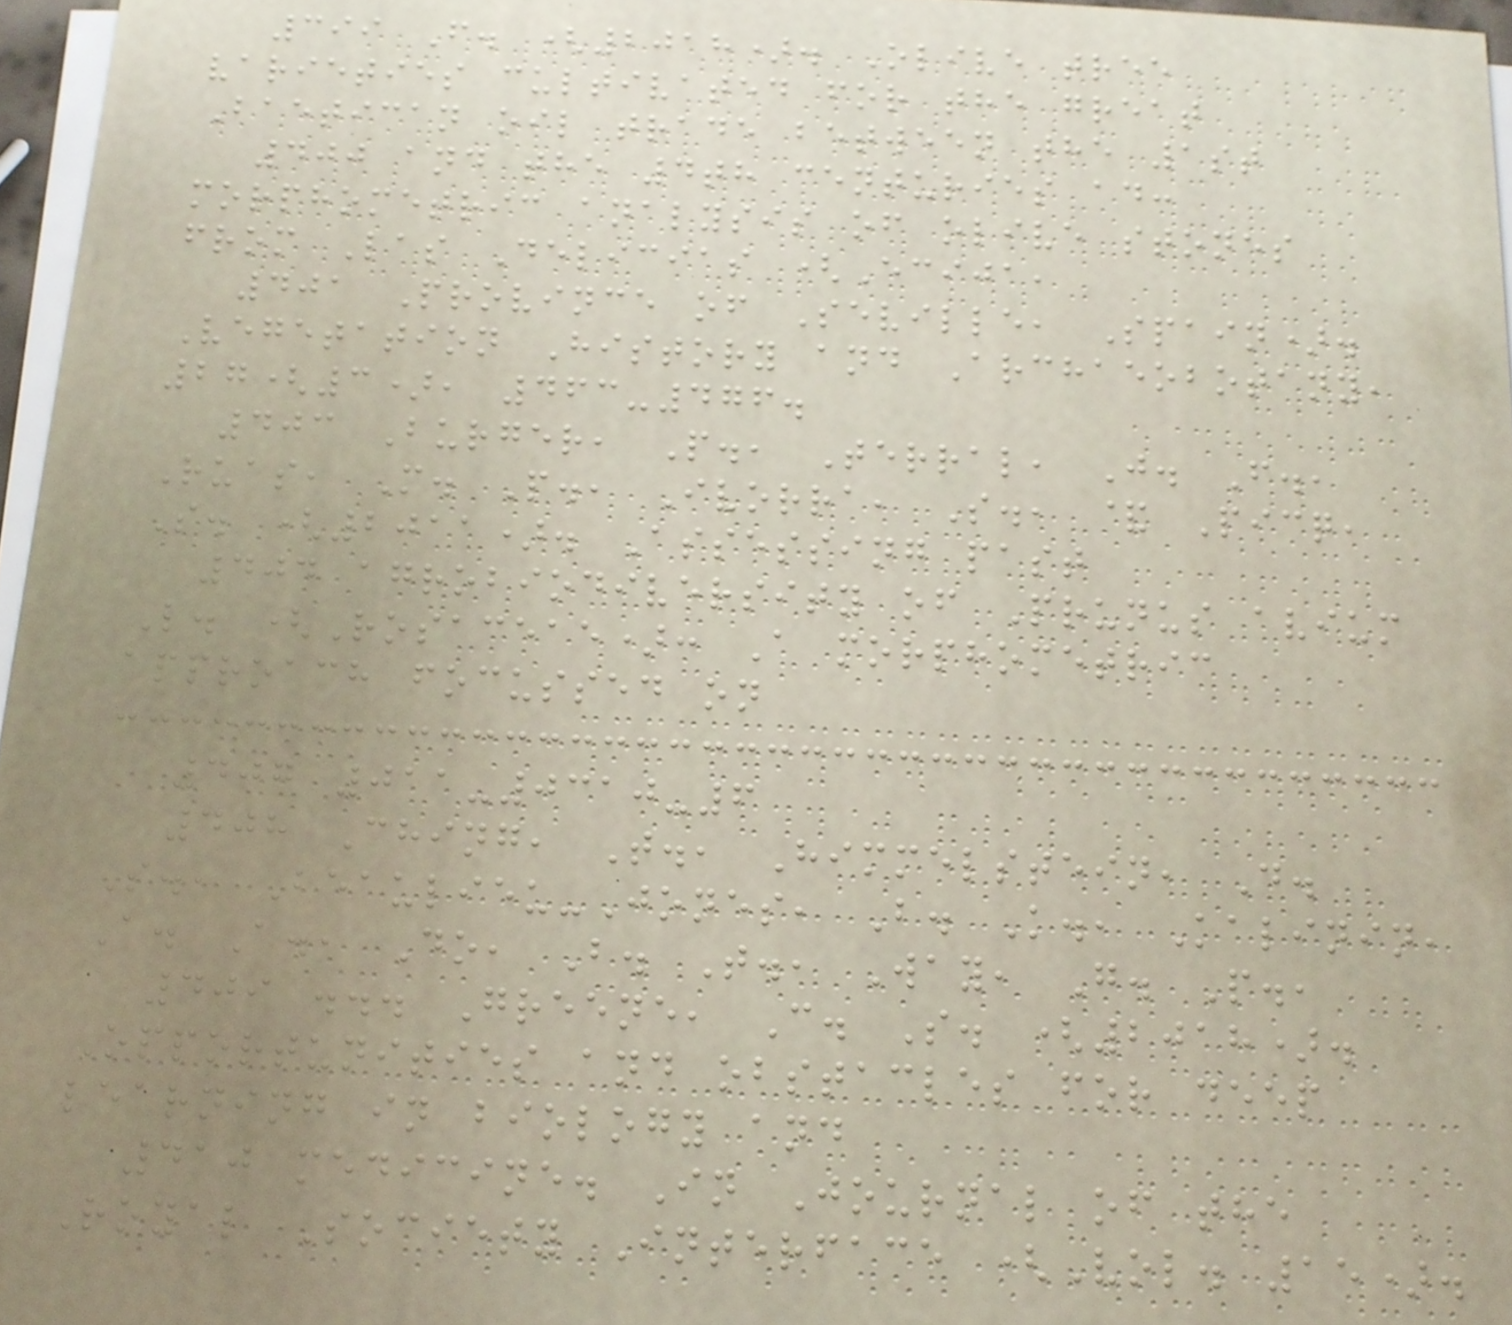399 F. (2018). Olive tree
varieties cultivated for the great
Baetican oil trade between the 1st
400 and the 4th centuries ad:
morphometric analysis of olive stones
from Las Delicias (Ecija,
401 Province of Seville, Spain).
Vegetation History and Archaeobotany,
27(3), 463-476.
403 Burger, P., Terral, J. F.,
Ruas, M. P., Ivorra, S., & Picq,
S. (2011). Assessing past
404 agrobiodiversity of Prunus avium
L. (Rosaceae): A morphometric
approach focussed on
407 011-0310-6
408 Ching, T., Himmelstein, D.
S., Beaulieu-Jones, B. K., Kalinin,
A. A., Do, B. T., Way, G. P.,
409 ... Greene, C. S. (2018).
Opportunities and obstacles for deep
learning in biology and
410 medicine. In Journal of the
Royal Society Interface (Vol. 15).
